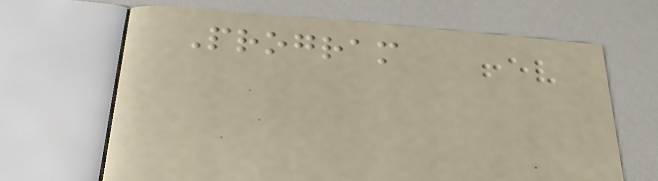Program
